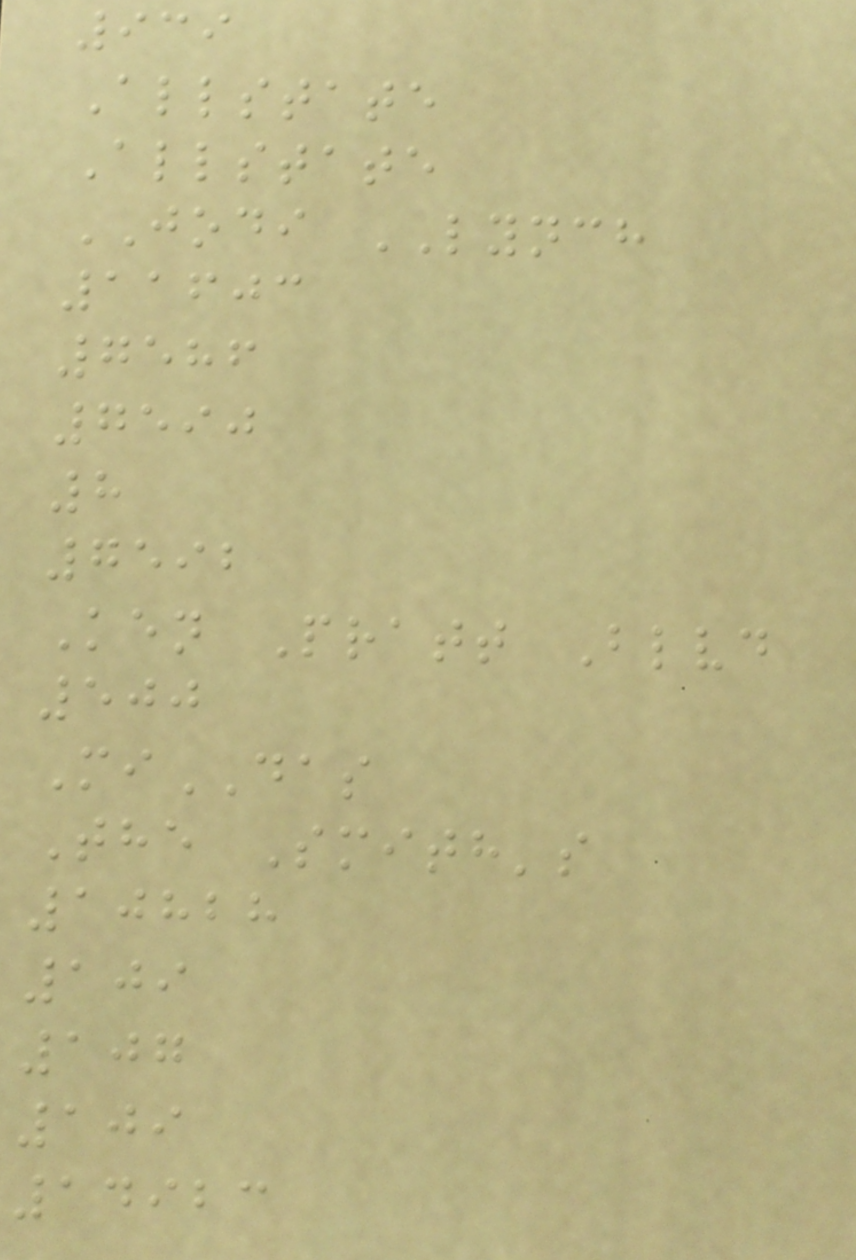939
Allstate
Allstate
JODI LYNCH
11603
7586
7590
8
7592
Ken Pratt Blvd
500
MiDAS
The Smith's
10828
109
107
109
14923
